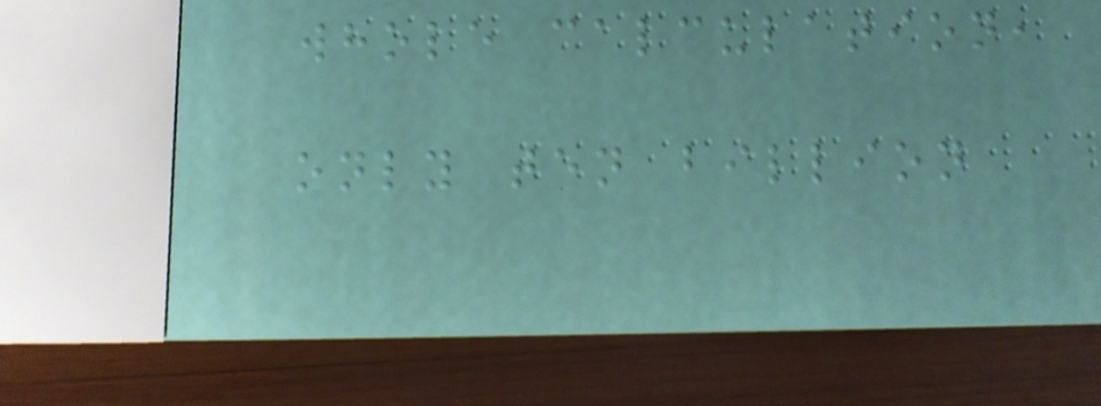whole calculation,
only ten billion
